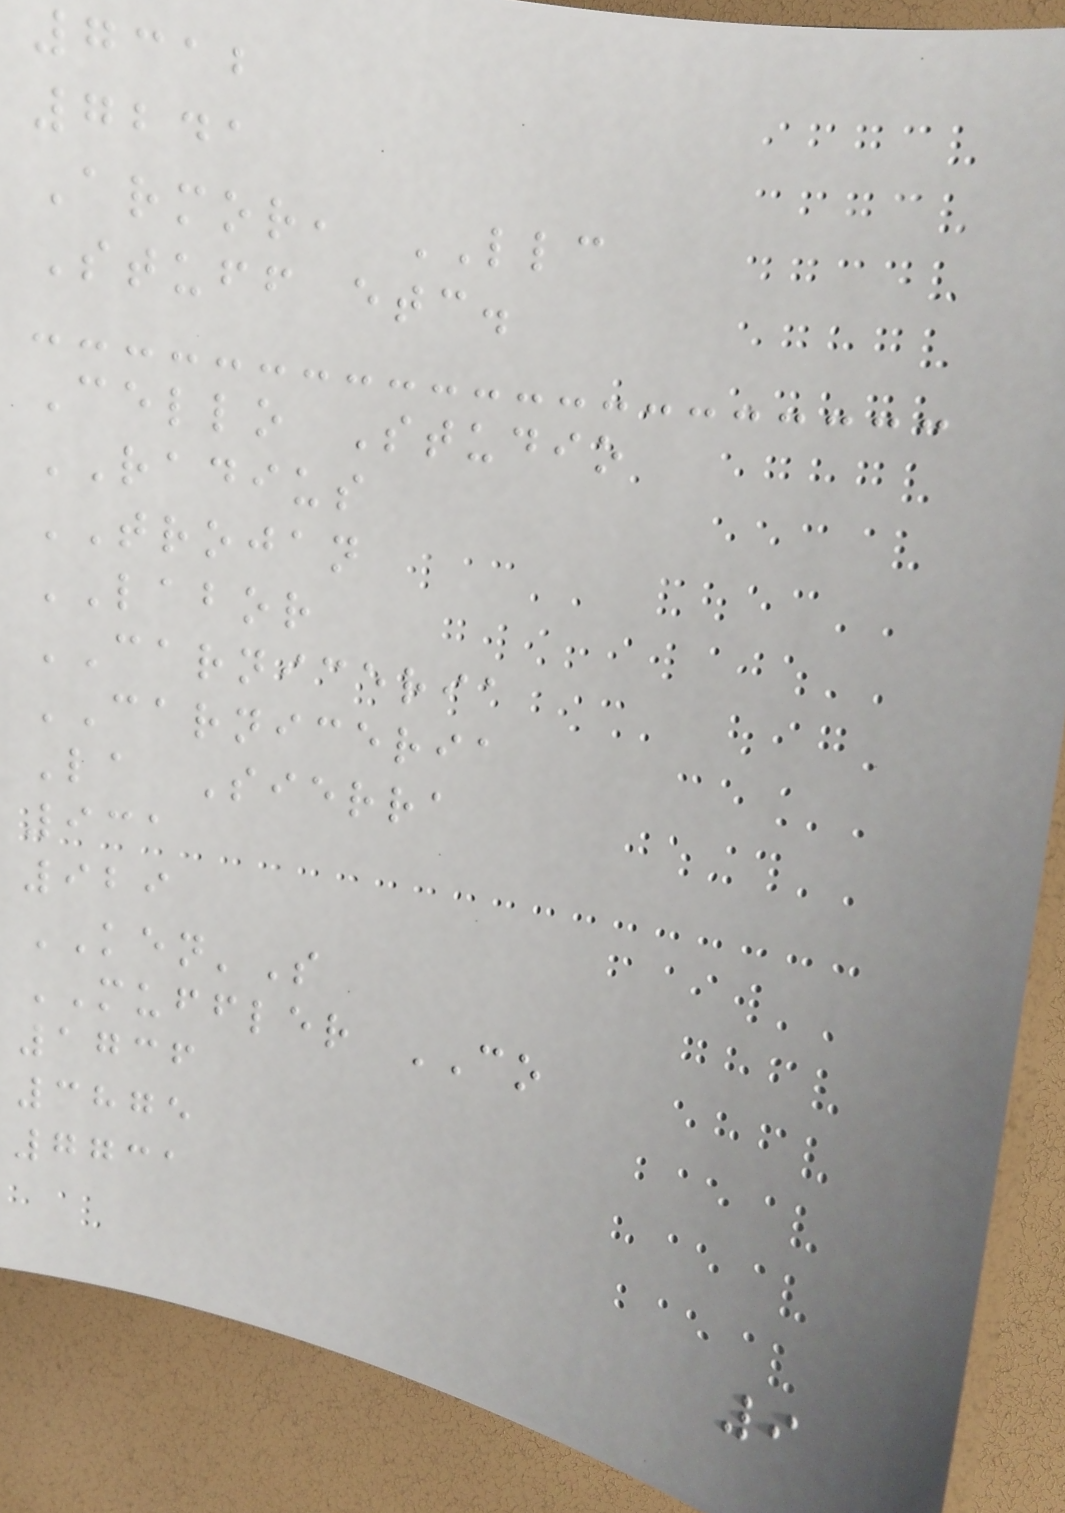7312
7241
Armor, LLC
Stuff etc.
Cello Studio
RADIUS
TROJAN
LABOR
CARNICERIA
CARNICERIA
La Sierra
931
929
KEN'S
MUFFLER CO
1736
3875
7731
9
